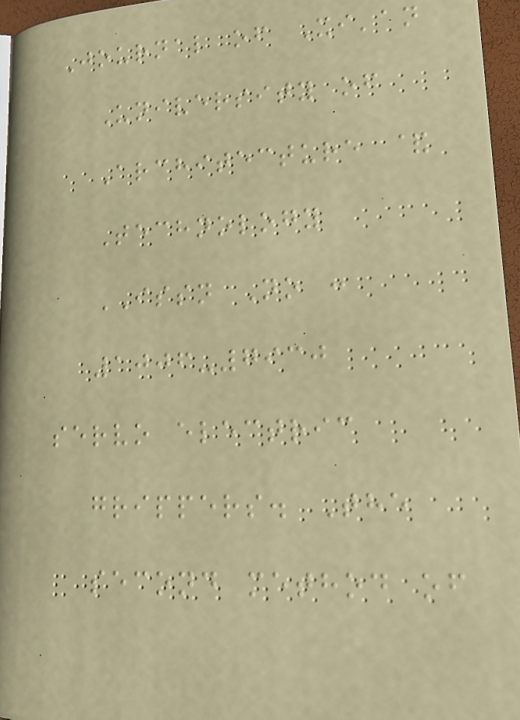Journal of Xi'an
University of
Architecture &
Technology
ISSN No :
1006-7930
servo electric
grippers. The
second method of
